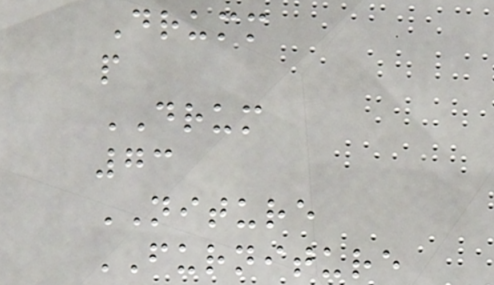Drumm
p
DRUM
73
NITURE
FURNITURE
